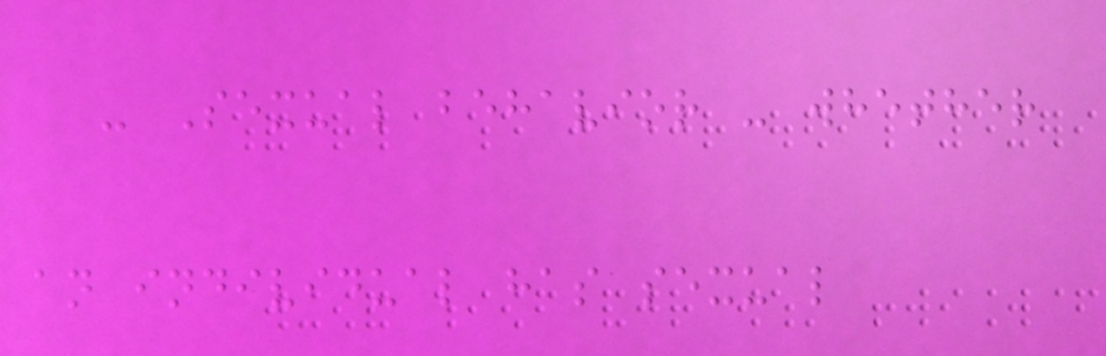- Sexual behavior - whether
an individual has sexual
